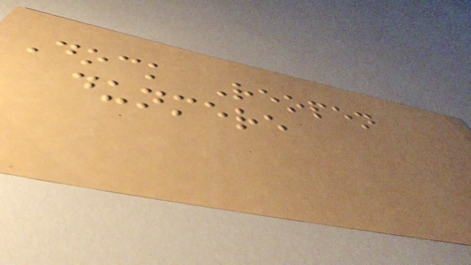Dock Reopen
dunmere
